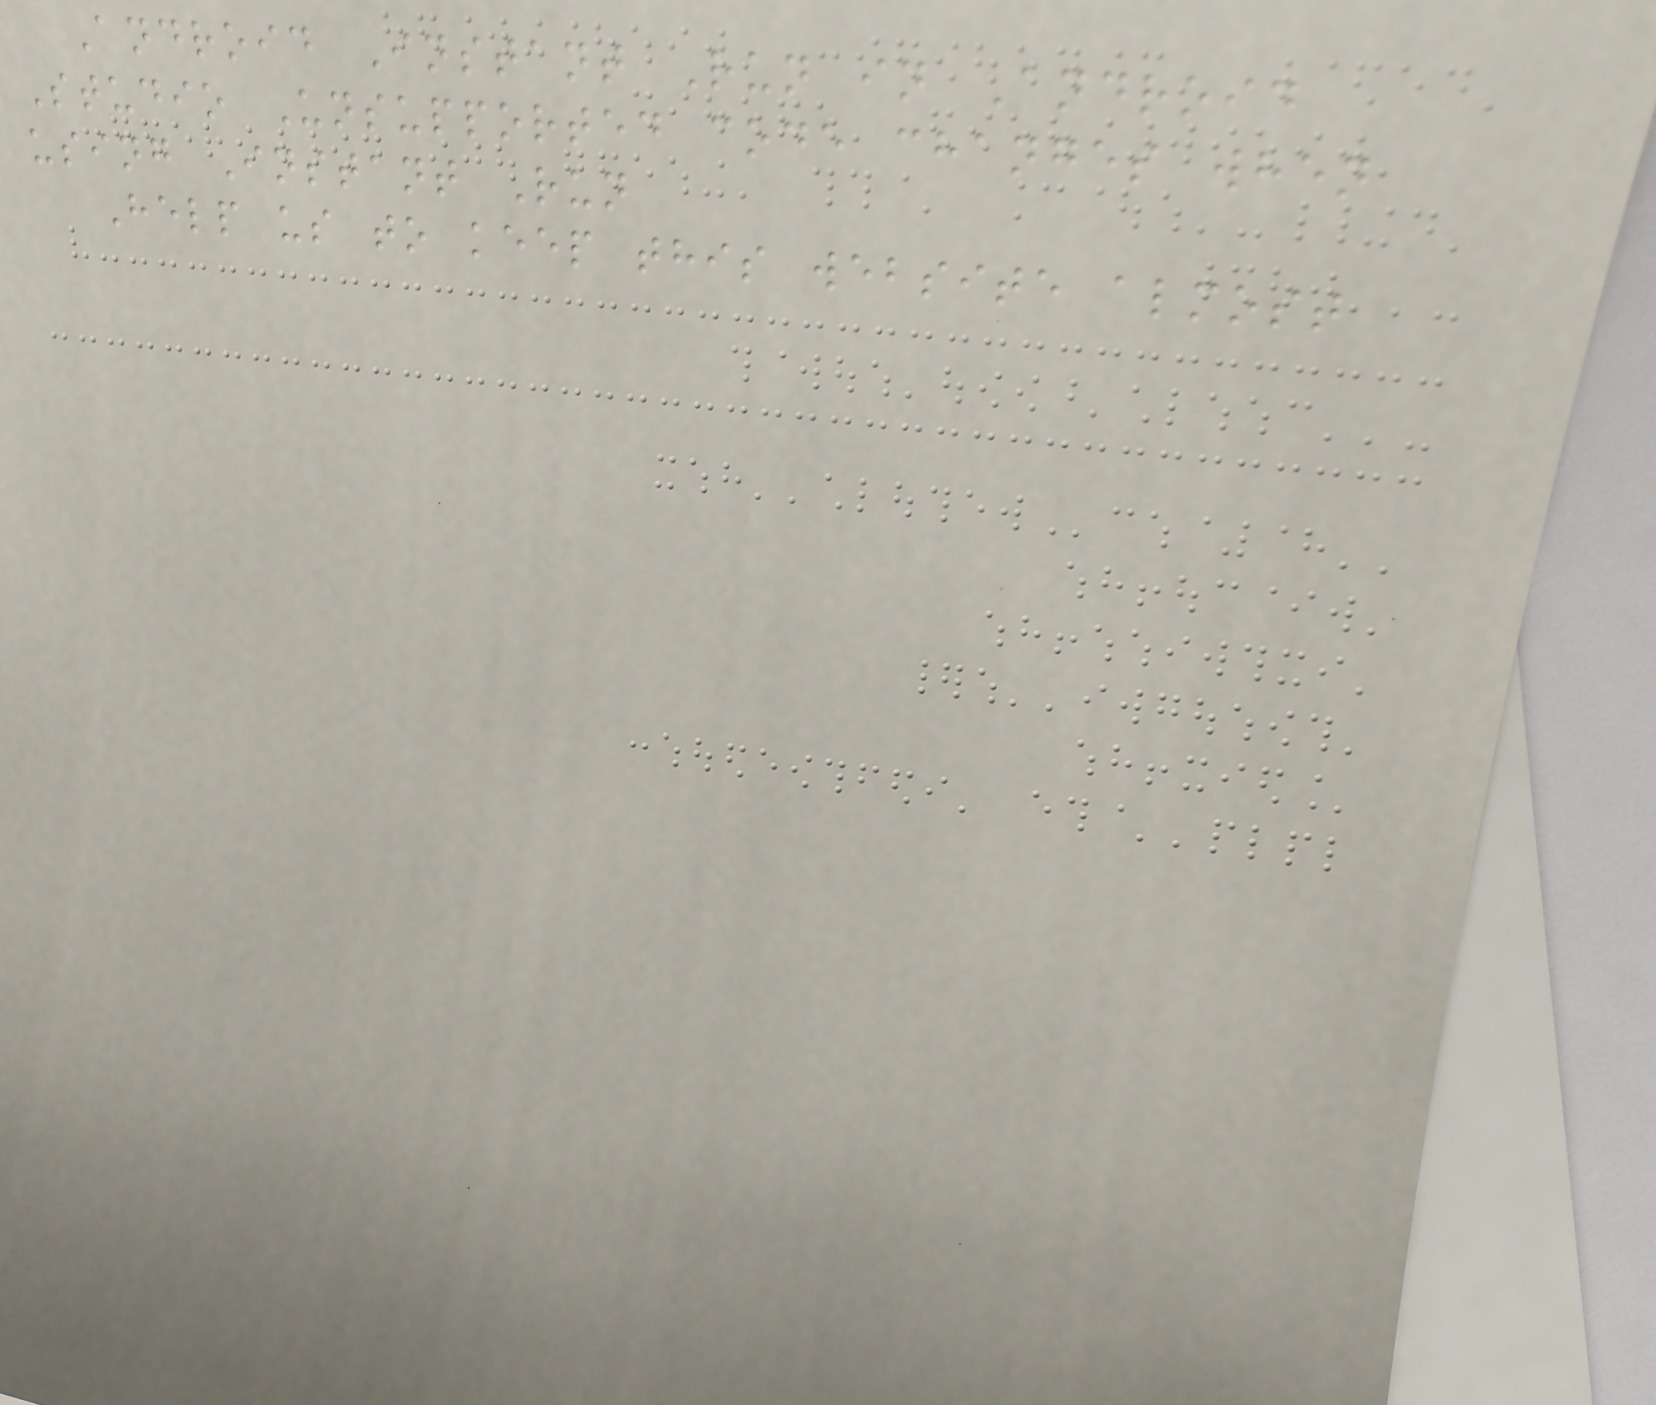Android Instant Run in Android
Studio Unsupported code changes when
using Instant Run
Help us to keep this website almost
